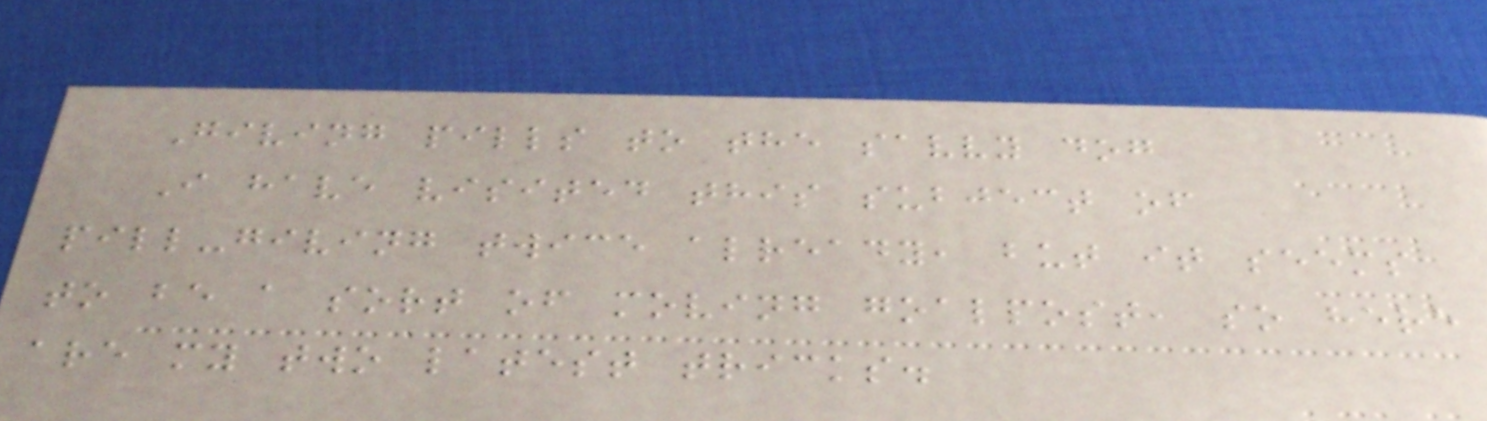Giving pills to the savvy dog
I have visited this subject of
pill-giving twice already, but it seems
to be a sort of moving goalpost, so here
are my two latest tricks.
